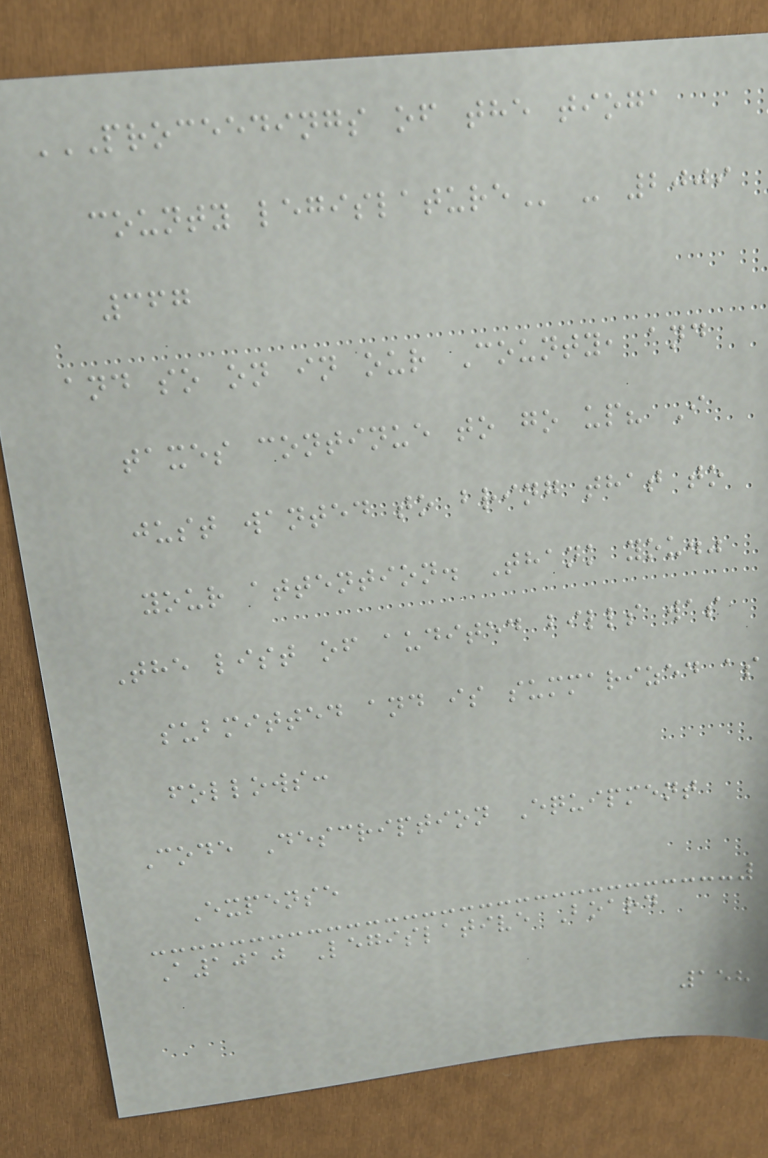PROCEEDINGS OF THE TIOGA
COUNTY LEGISLATURE - 2009
367
and so on in our County, and
taxes continue to go up? I
just wanted to bring that to
your attention. Thank you."
The list of audited bills was
submitted and is summarized as
follows:
Code Description Equipment
Expense
A1010 Legislative Board
158
